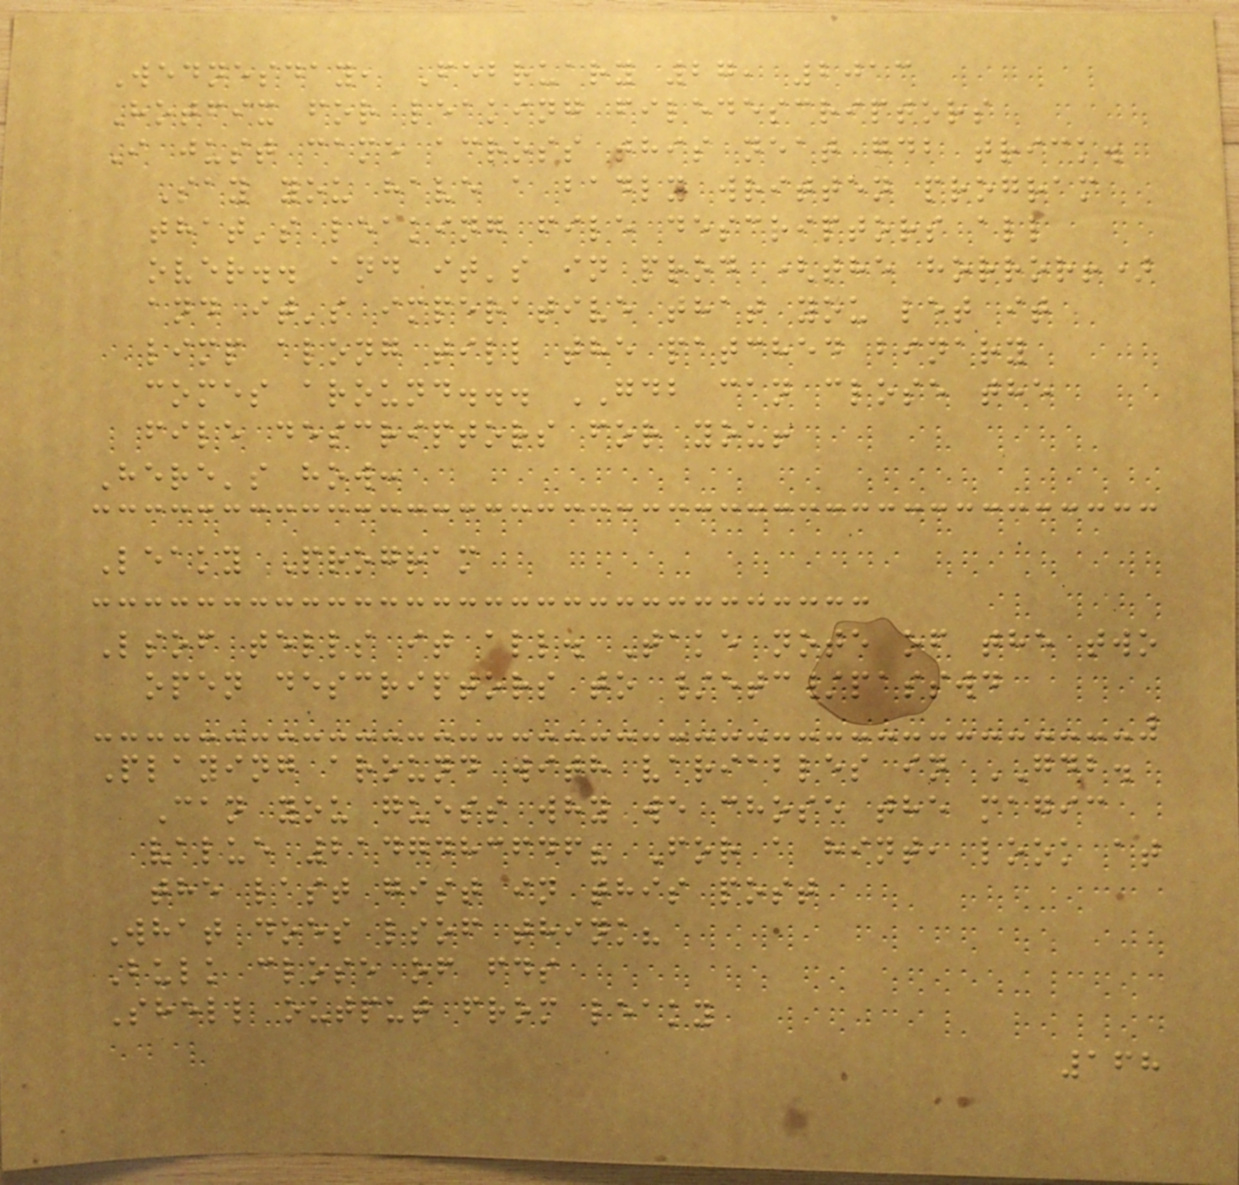Wednesday, February 27, 2013
Hotfix for leaking filedescriptors
I just came across this neat gdb trick.
Say you have a badly written program
that's leaking file descriptors all
over.. and it's in prod (the horror!)
and it's imperative that you let it
limp along till the patched binary
comes around... GDB can close the
file descriptors for you!
Here's how:
Leaky Program
Lsof tells it all. Take note of the two
open descriptors to /etc/passwd
Playing around with variables in GDB.
Can you guess why we chose the magic
value 2147483646? For a hint, look at
the last gist in this post
What does lsof think?
Bulk close of fds
Shell output from leaky
168
